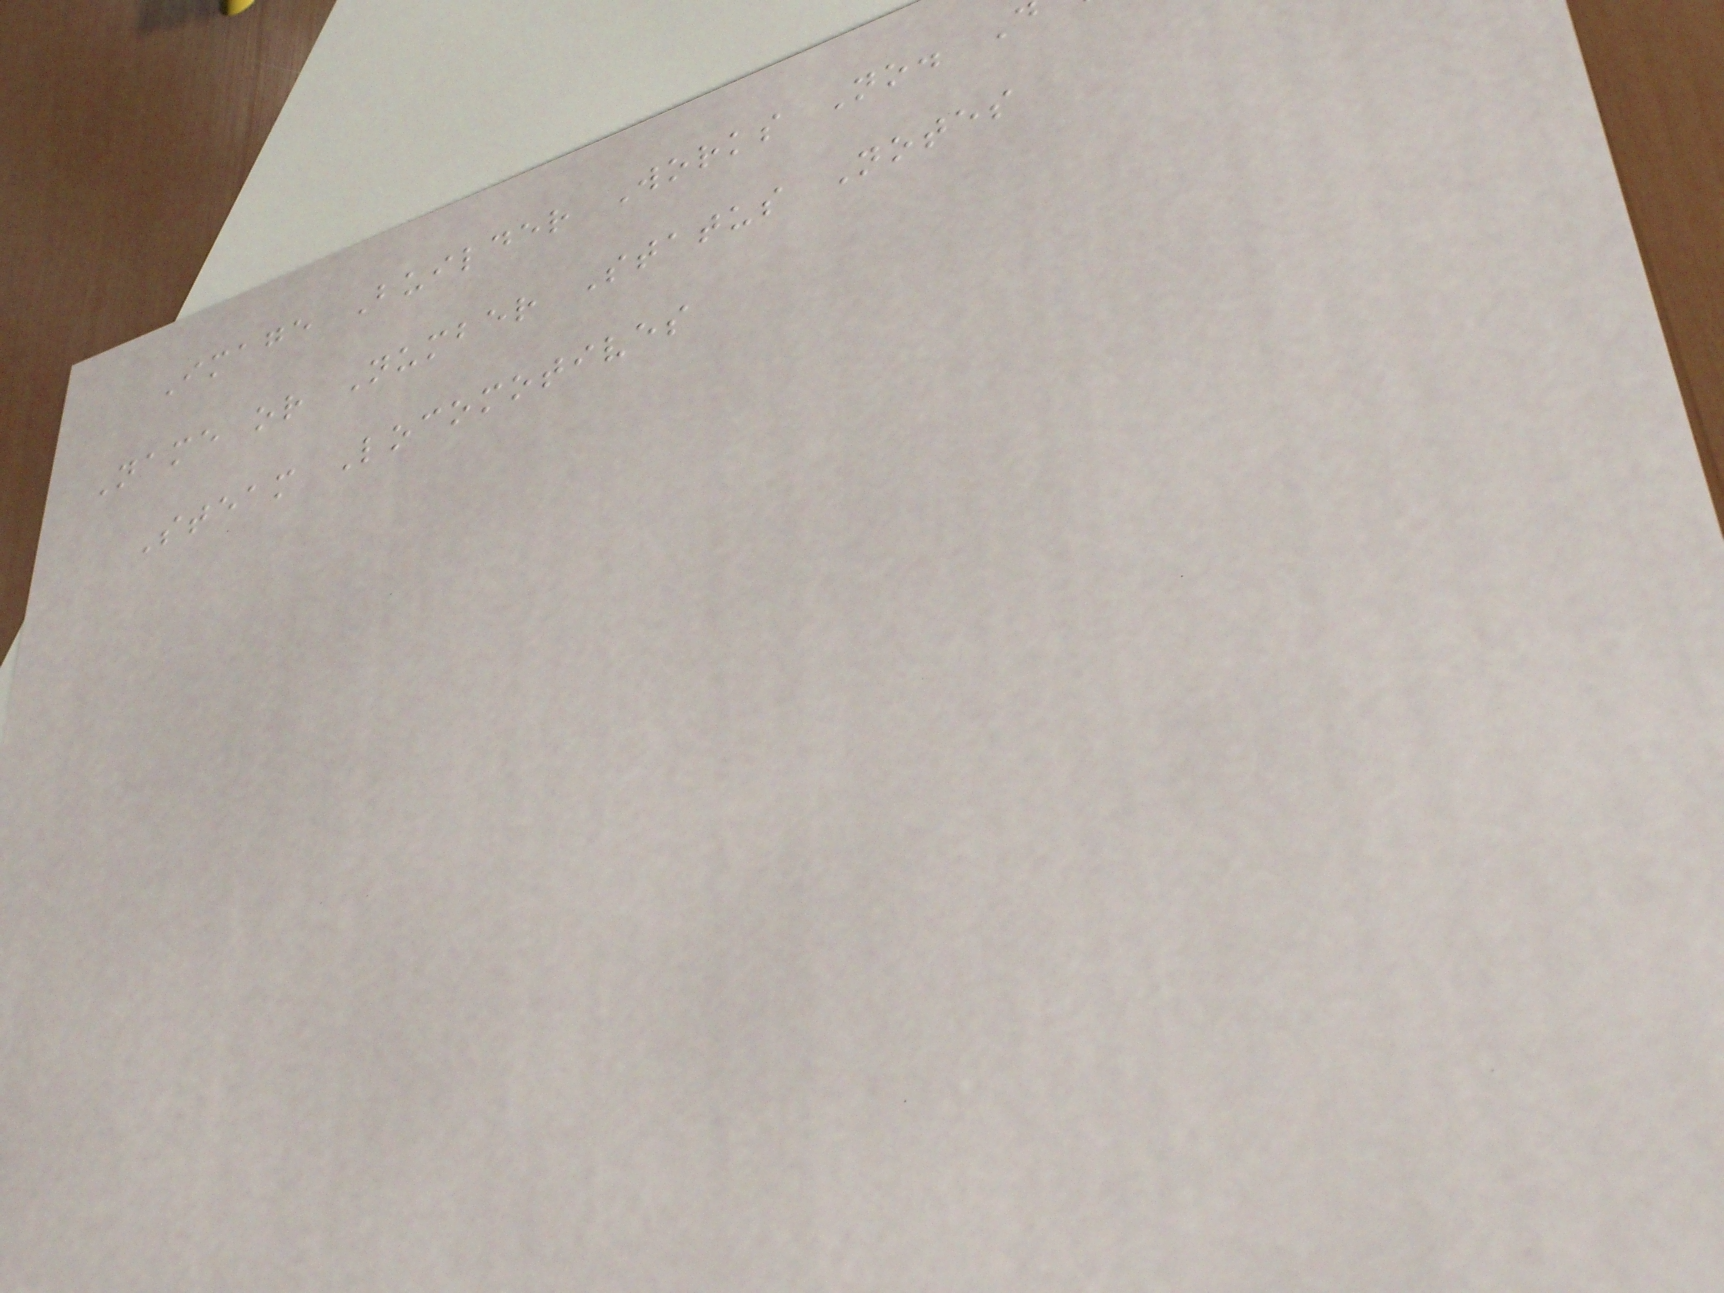Image Builder Works No.
Name or Number Status Notes
Steam Locomotives
